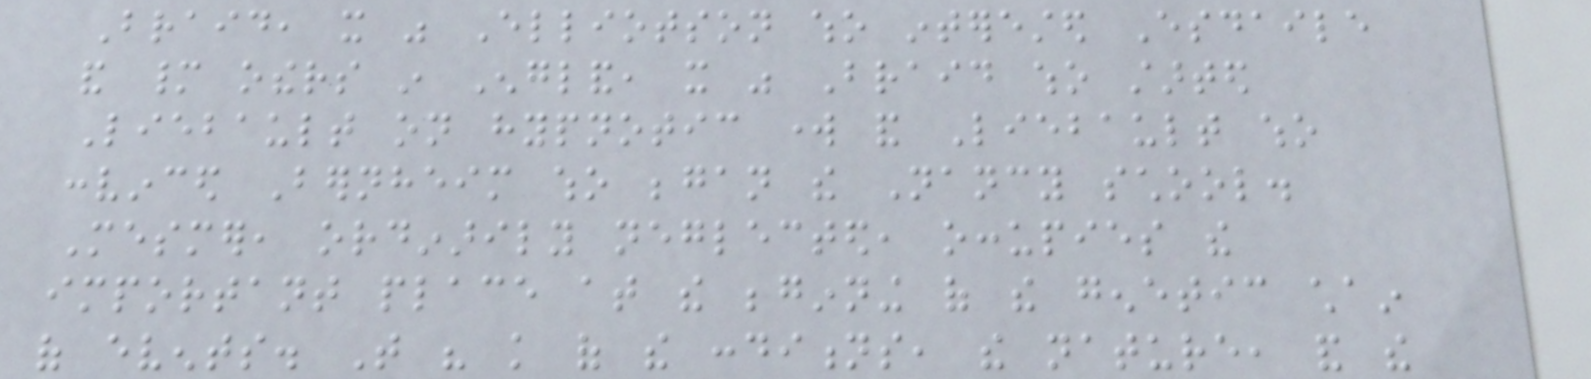Braid, it was Elliotson who interested Esdaile
and many others in England, it was Braid who started
Liebault on hypnotic work and Liebault who
convinced Bernheim who began the Nancy school.
Mesmer, ordinarily neglected, occupies the
important place at the beginning of the genetic chain
of events. That his knowledge of the conditions, the nature, and the
